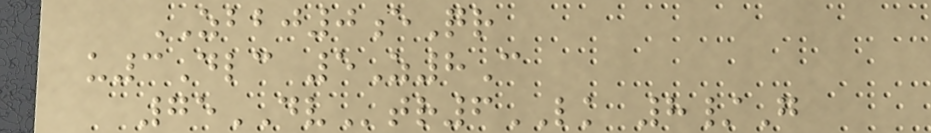ZBBJ0eQr
u3Dlc 5Z8C
75DVtr6LK 8/G
